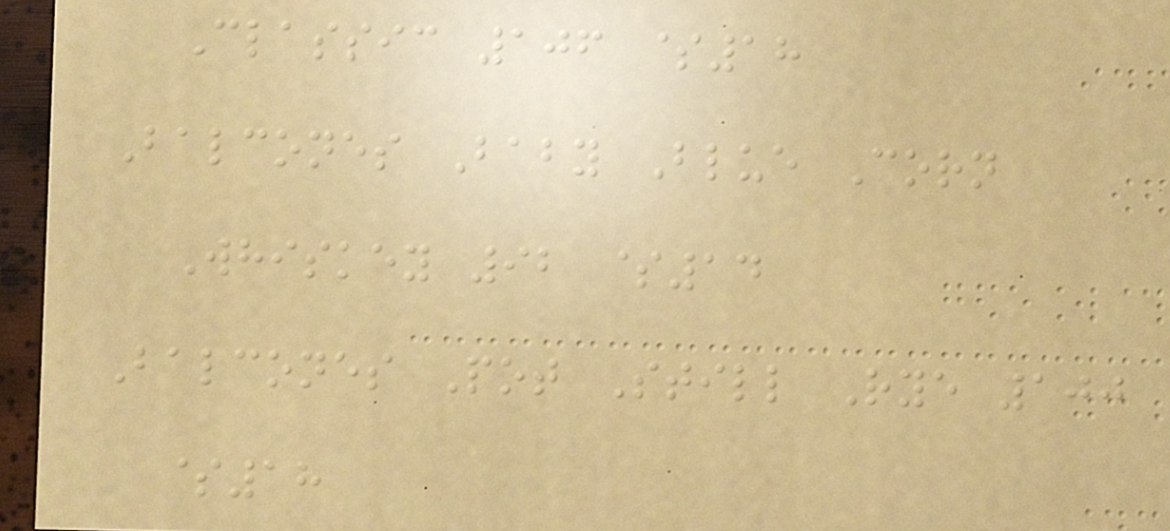Classic 106 $18
Balcones Baby Blue Corn
Whiskey 92 $14
Balcones Pot Still Rye 100
$18
